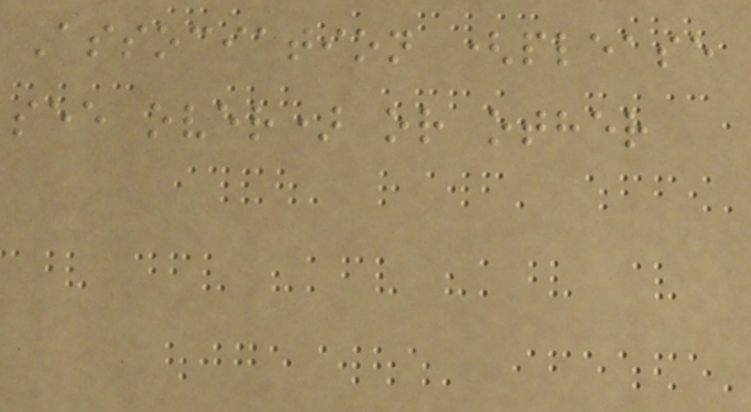Association (please
see over) or other
